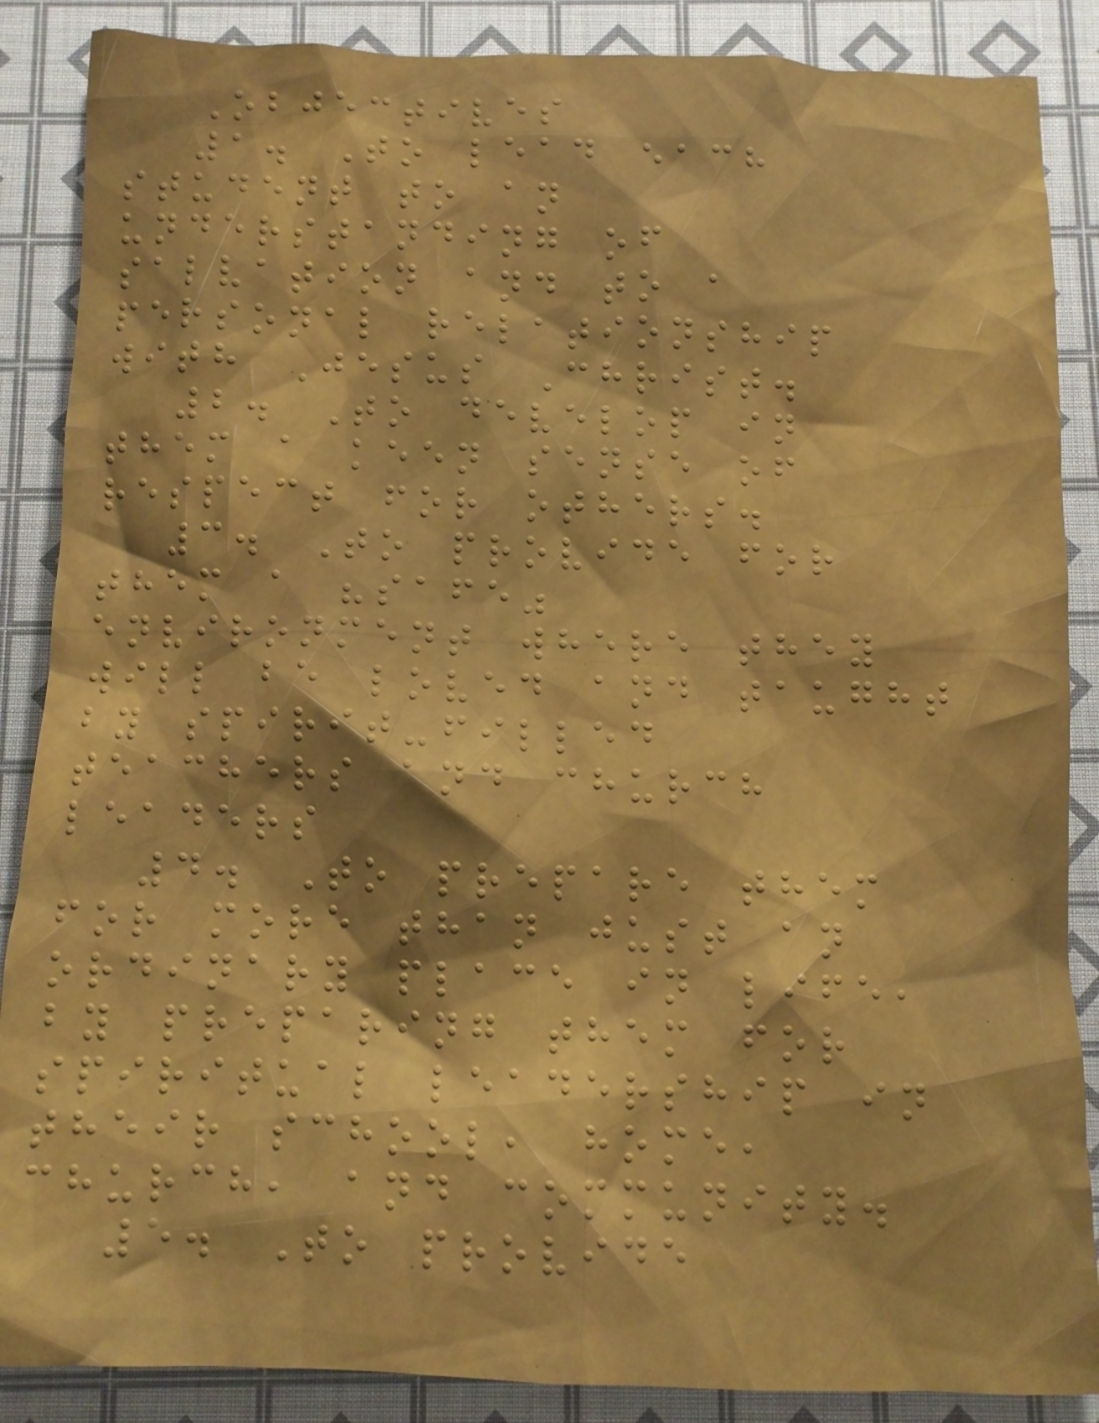Objectives
1. To lead each
student to an
understanding of
salvation and to a
personal relationship
with Jesus Christ.
2. To develop in
them a keen sense of
respect for others.
3. To provide for
them a "safe"
environment where they
will be loved and taught
by spirit-filled
teachers and church
leaders
4. To prepare them
for more than just an
ordinary place in life,
by preparing them for
spiritual leadership in
their school, home,
church, and community.
5. To provide
